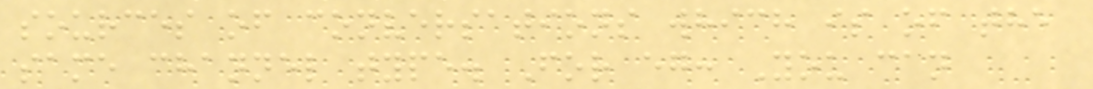sources of conversations which is of the
same channel type. For eg: You can
